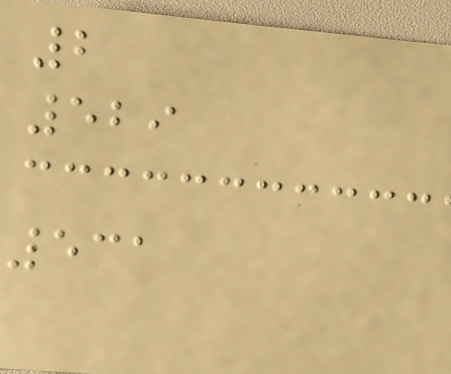2
529
531
